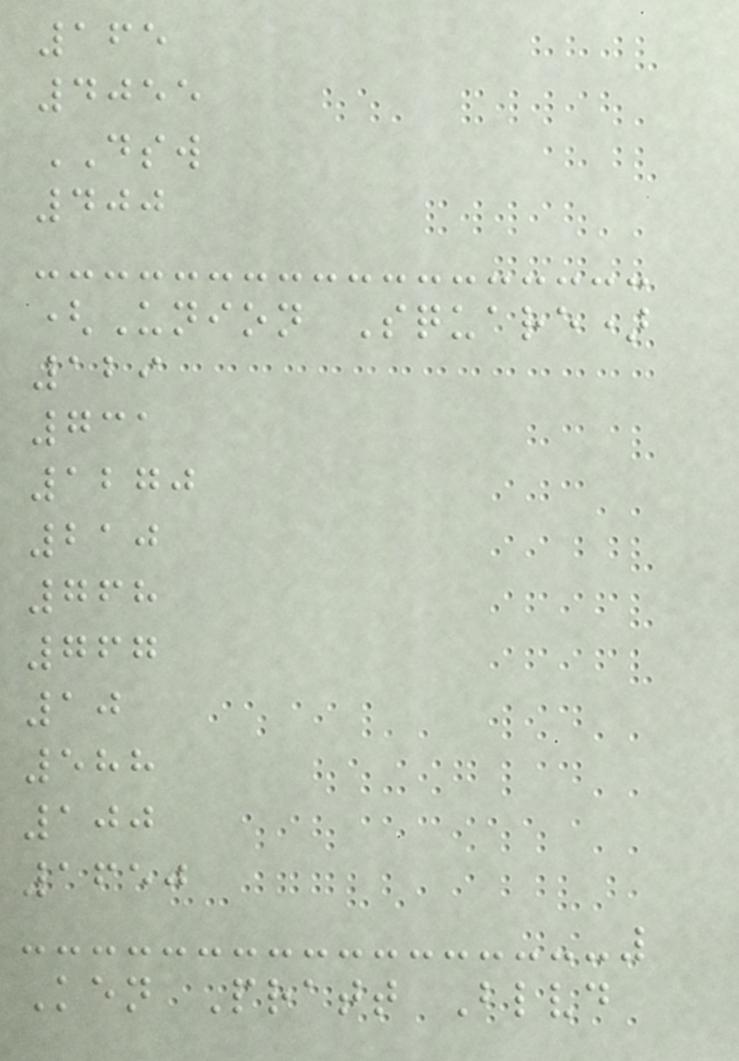165
4055
DSW
400
(Union Square)
129
731
1270
210
768
767
10
588
100
1650
Ken Pratt Blvd
